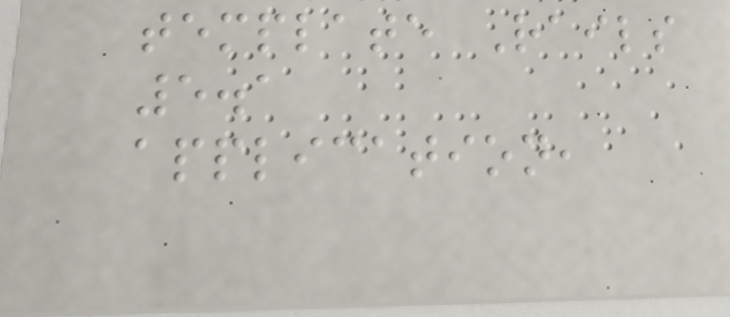template Rails
5.1
application,
